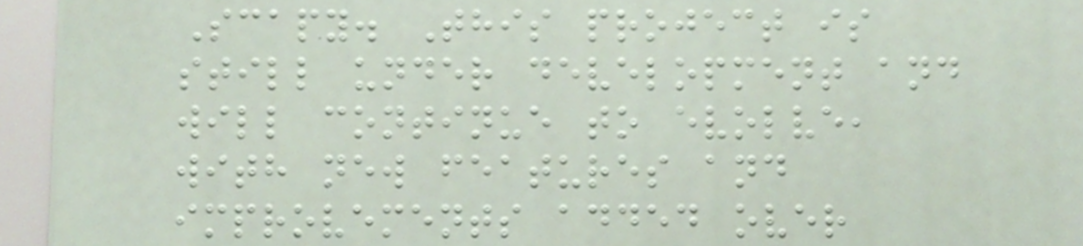Scapy. This project is
still under development and
will continue to evolve,
with new features and
improvements added over
